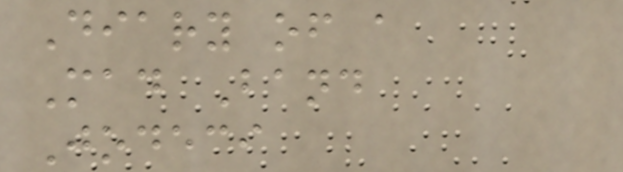Diary of a
Mad Band
Jodeci
